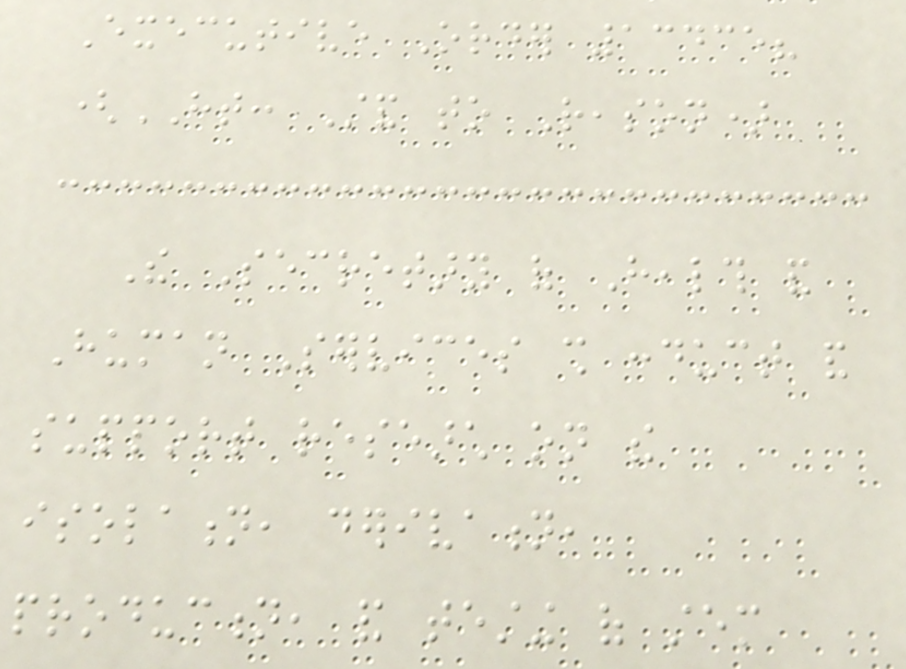Executive Order 13435?
(HT: Stand to Reason)
The Secretary of Health and
Human Services shall conduct and
support research on the
isolation, derivation,
production, and testing of stem
